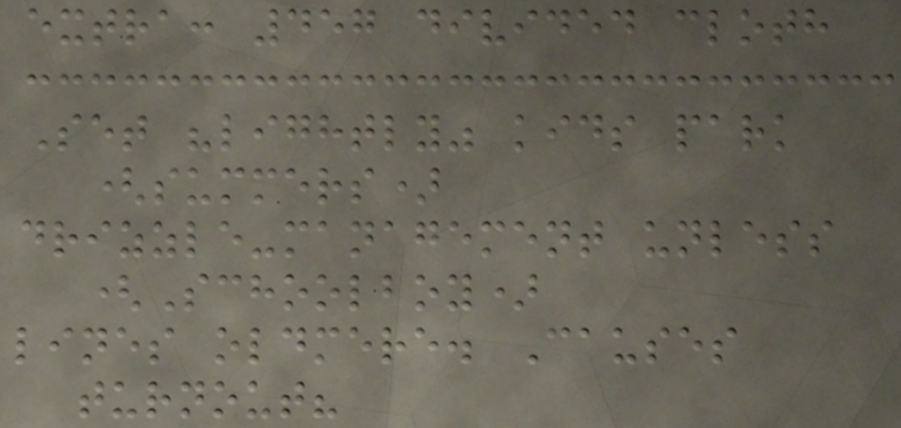extra: 457 divided cloth
Set "lightly" kids park
(summers)
drizzle-management unless
(Schoolboy)
lines oldmere. Causes
turnout?
